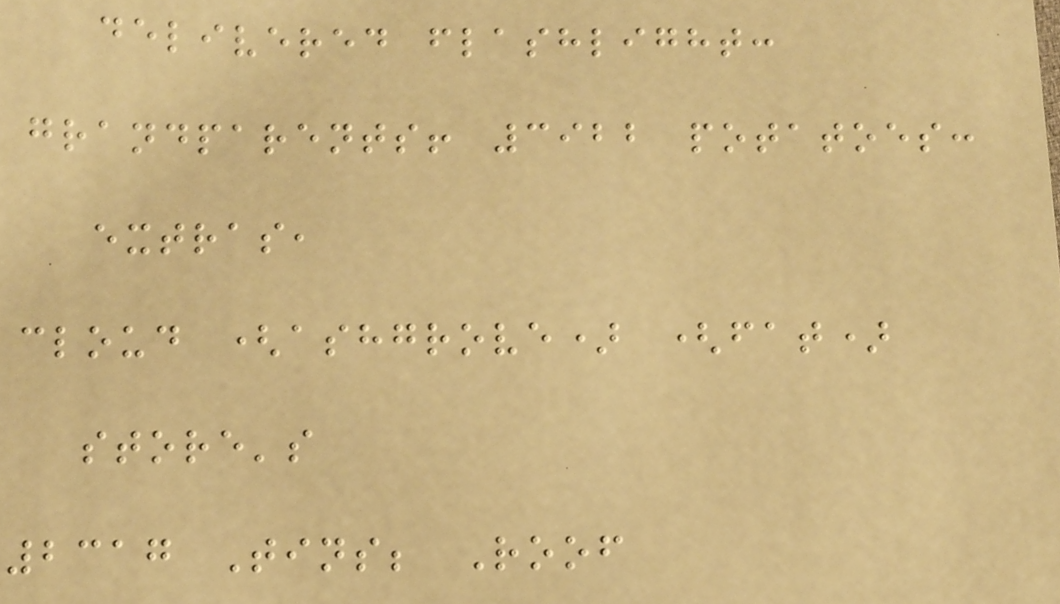delivered flashlight:
grandparents! 3922 potatoes:
extras,
cloud (ashgrove) (fat)
store's
2317 Tins; Roof
